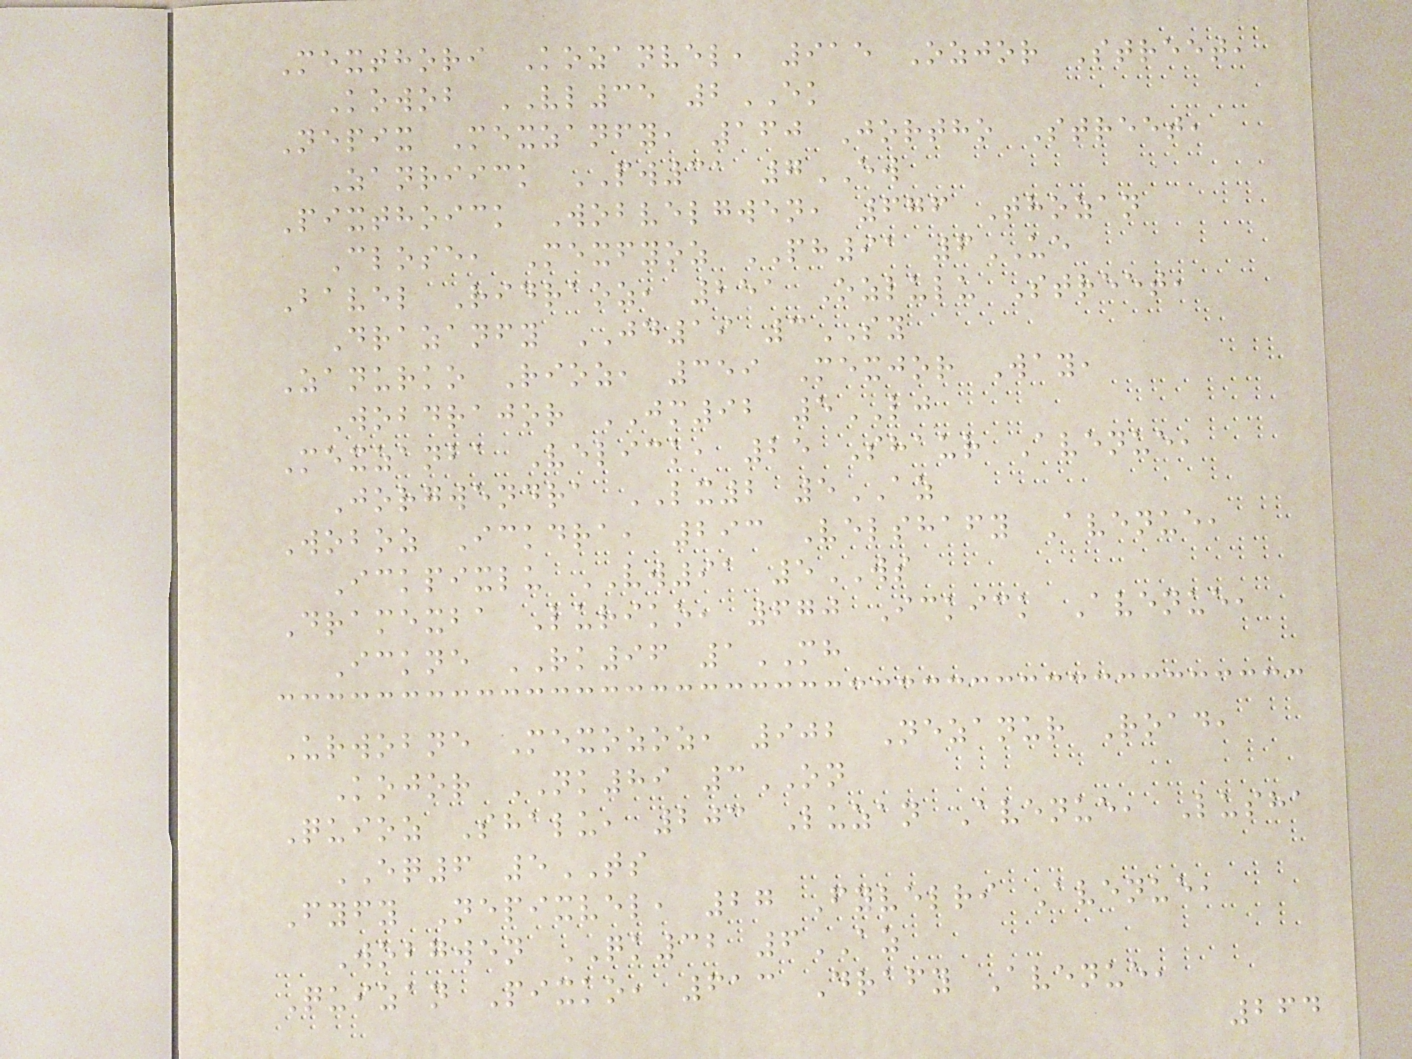Mexthori Kozanvel, 915 Ozjor Street,
Kowob VL35 2EK
Nepix Mexzanfy, 160 Jortho Street,
Zanriick PW31 7EW
Pixthoick Wobvelgwen, 676 Thozan
Close, Mexfyoz PH91 6UE
Bavel Ridraoz, 251 Ozlulu Street,
Drazanfy JD19 3SY
Zanurko Rioz, 359 Mexjor Way,
Wobdrajor JM92 5LJ
Mexzanba Velick, 25 Shaur Avenue,
Jorgwendra LX2 5AZ
Woboz Ickdra, 293 Velshafy Avenue,
Ickpixlu VW91 5WS
Dramexba Luriko, 670 Ickick Avenue,
Ickne RK96 1MH
Urwobne Mexozoz, 902 Nezanur Road,
Kojor NK89 3ON
Quioz Shalu, 203 Luzan Avenue, Lusha
EQ6 5TS
Fyfy Nepixvel, 27 Fyvelri Avenue,
Wobgwen QK32 6AZ
Quizan Pixko, 613 Drafy Avenue,
264
